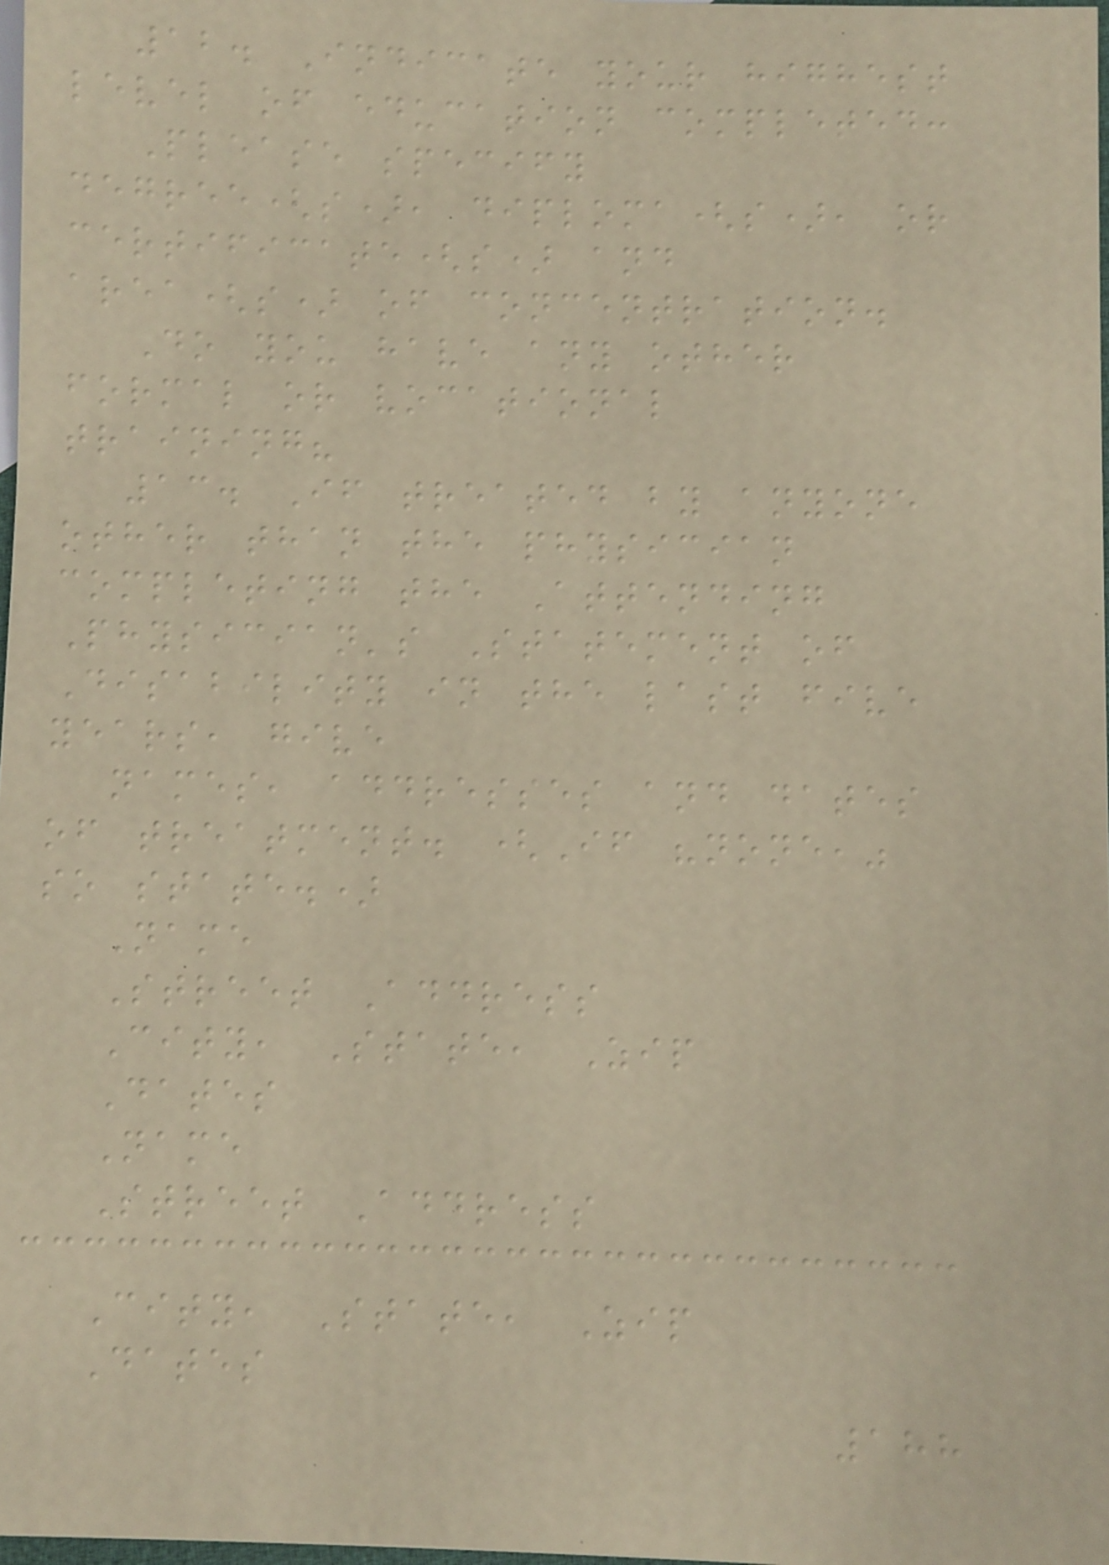12. Indicate your highest
level of education completed:
Please specify
degree(s), diploma(s), or
certificate(s) and
area(s) of concentration.
Do you have any other
formal or vocational
training?
13. If treated by anyone
other than the physician
completing the Attending
Physician's Statement of
Disability in the last five
years, give
names, addresses and dates
of treatment. (If "none,"
so state.)
Name
Street Address
City, State, Zip
Dates
Name
Street Address
City, State, Zip
Dates
188
